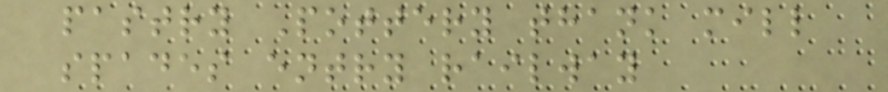pastry Pottery thank mill
spades entry railway
